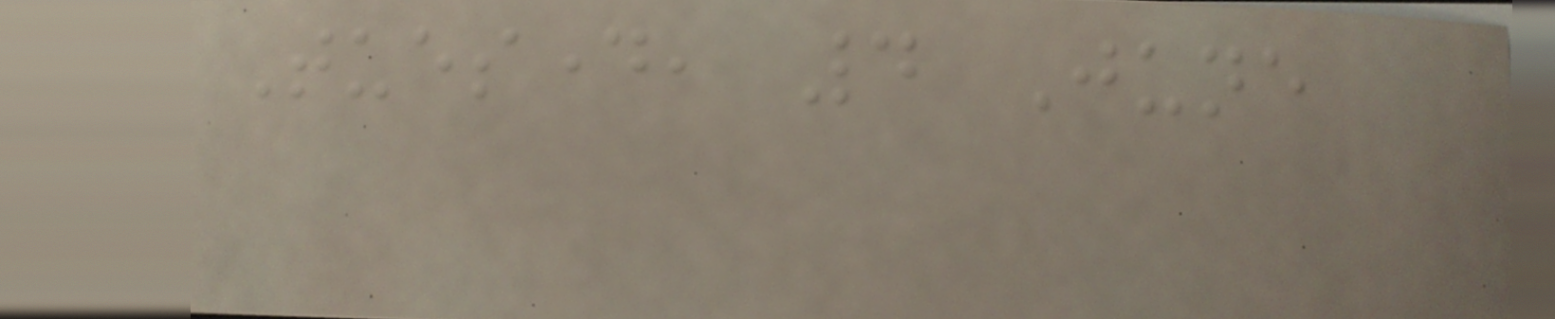Tuesday, 4 June
